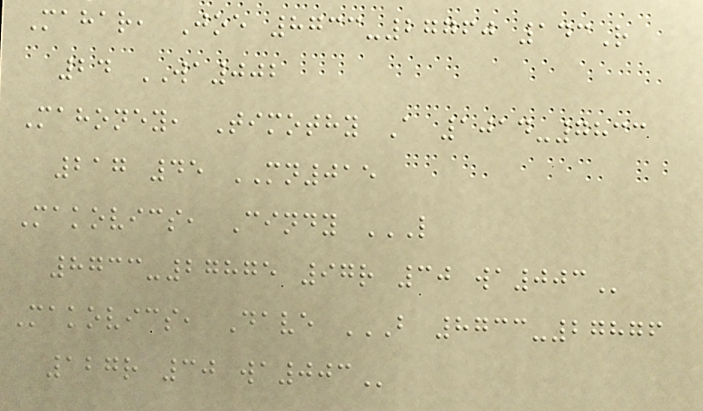Mahar, Joe 8733-27760 143R
24 WA002
Mahoney, Timothy A 1014-7833
217 45 MN015
Makovics, Cindy L
8733-27875 97R 30 WA003
Makovics, Dave B 8733-27876
127R 30 WA003
